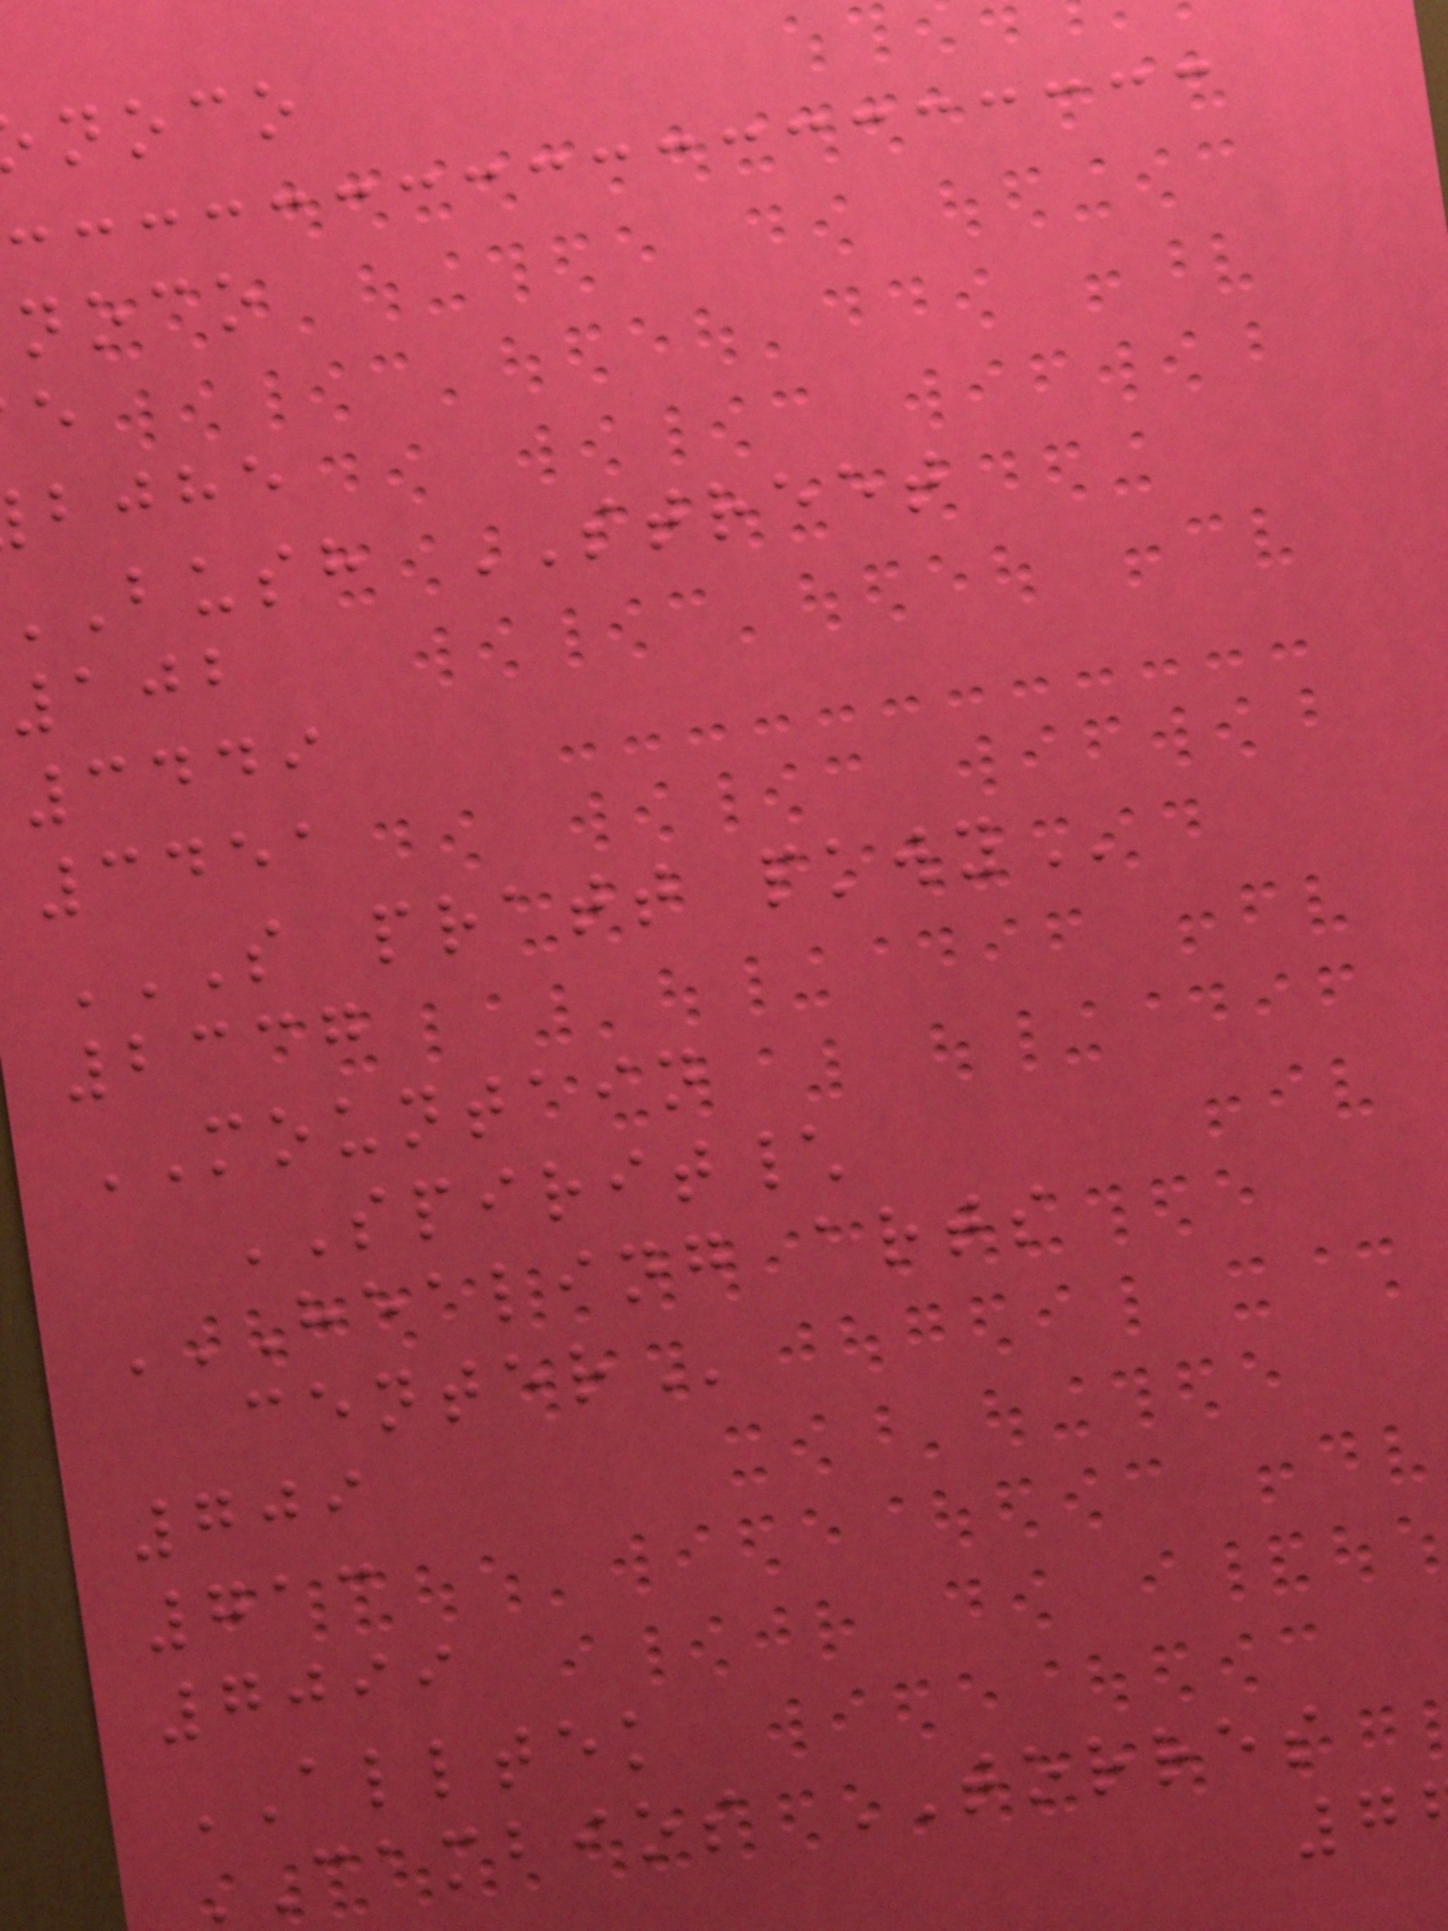noco
noco
bjhe
bush STREET
102
3449
3451
S PRATT PKWY
2337
MOUNTAIN
SPIRIT\
HEALING ARTS
709
713
7099
ALLTEK
CAMBIOS TORRES
